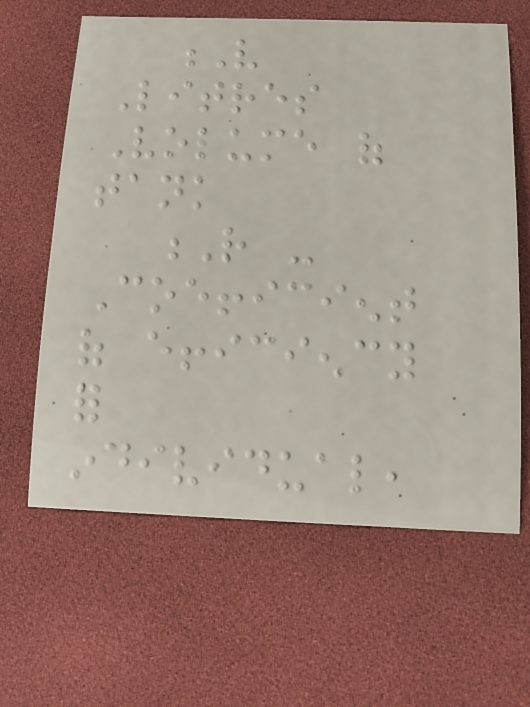V
Litres
Volume of
tank
R -
Coefficient
of efficiency
for
individual,
